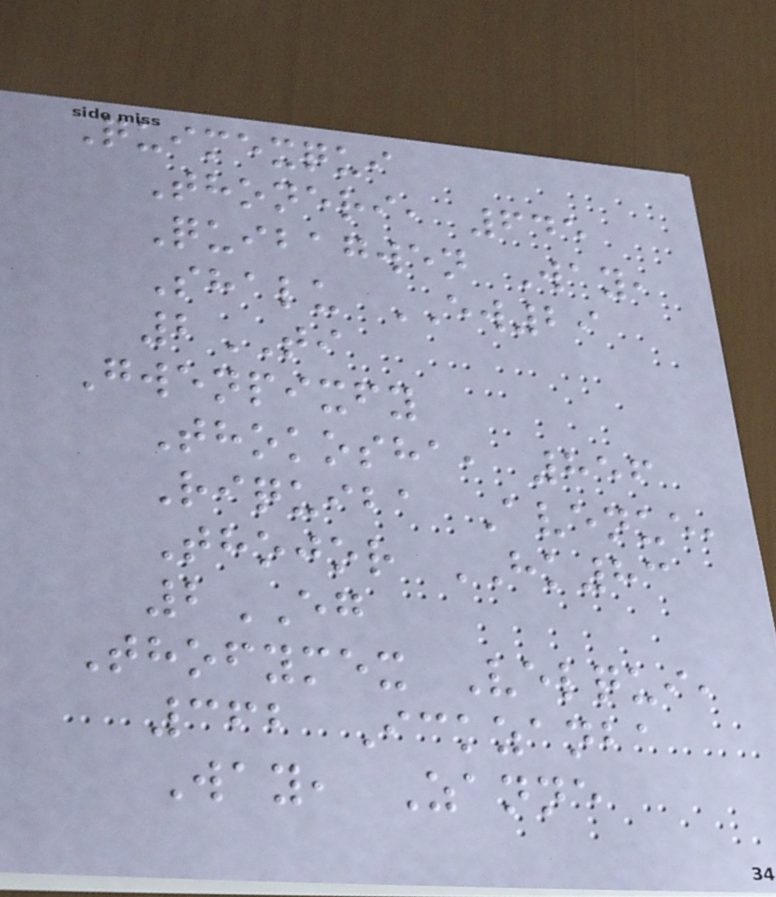Quimexqui
Thoneri, 645
Quibagwen Way,
Shalu EW29
2TI
Gwenpixfy
Thokosha, 856
Riquiba Avenue,
Thojor HK83
2EG
Thofymex Velqui,
362 Ickzanba
Way, Zanne
